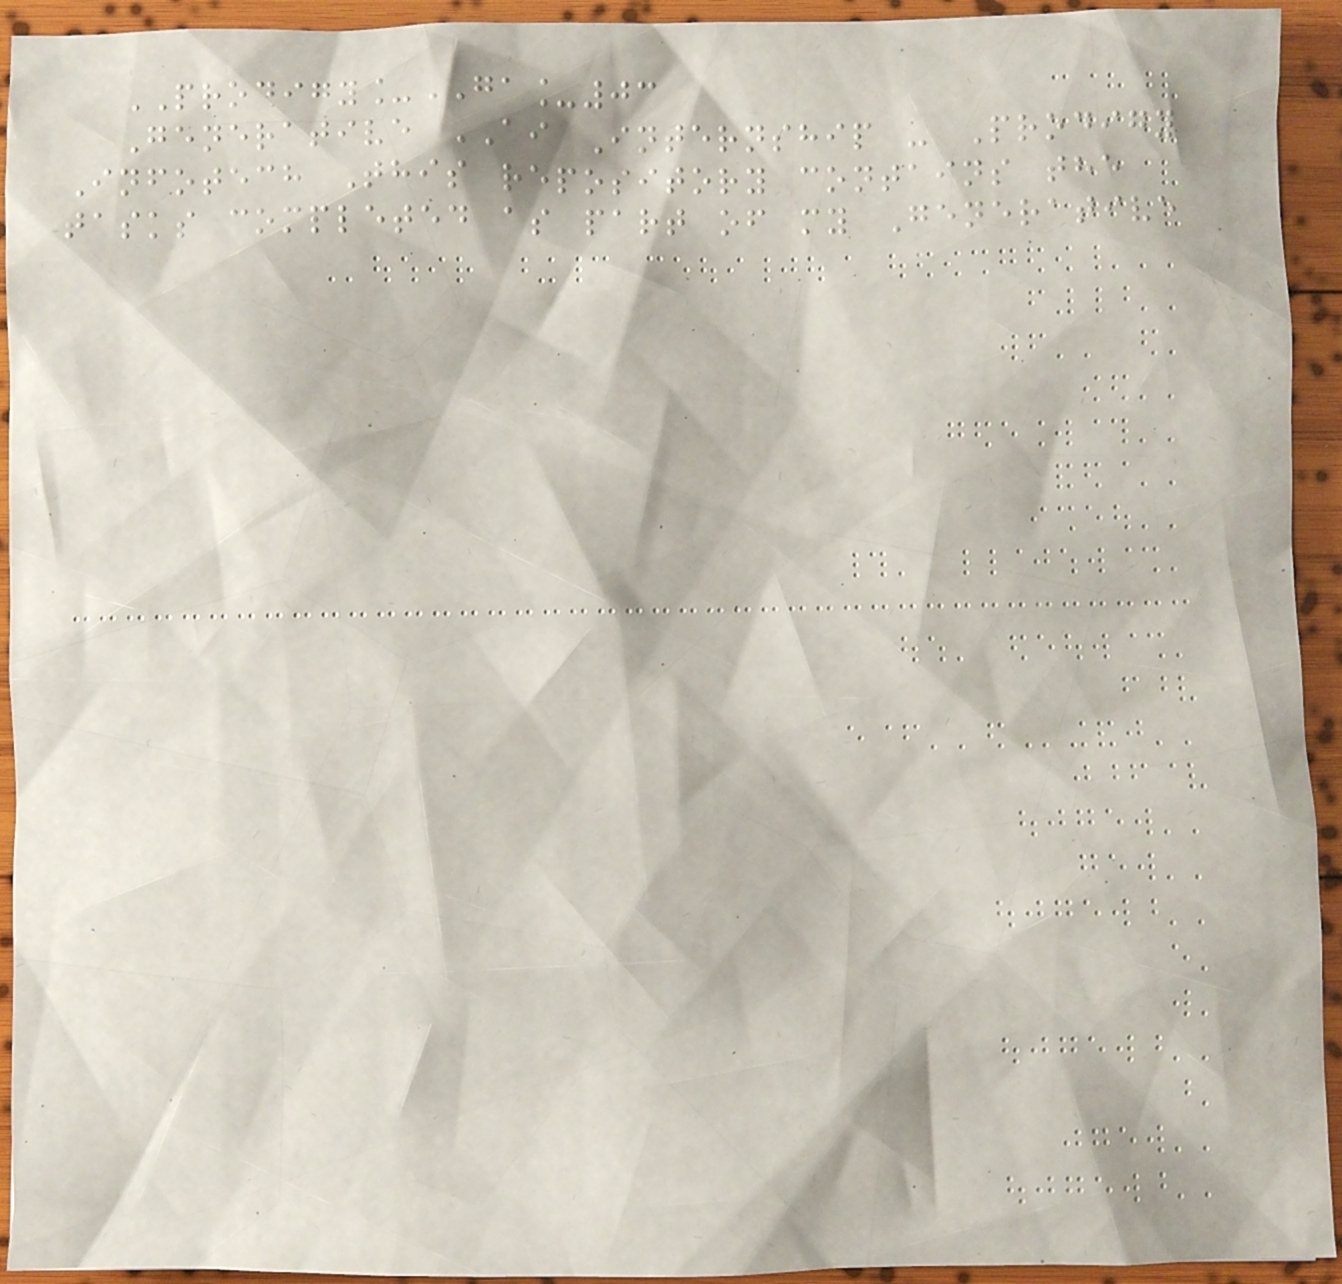PRODIGY_GA_03
Generative AI Internship - Prodigy
Infotech This repository contains the
tasks completed as part of my Generative
